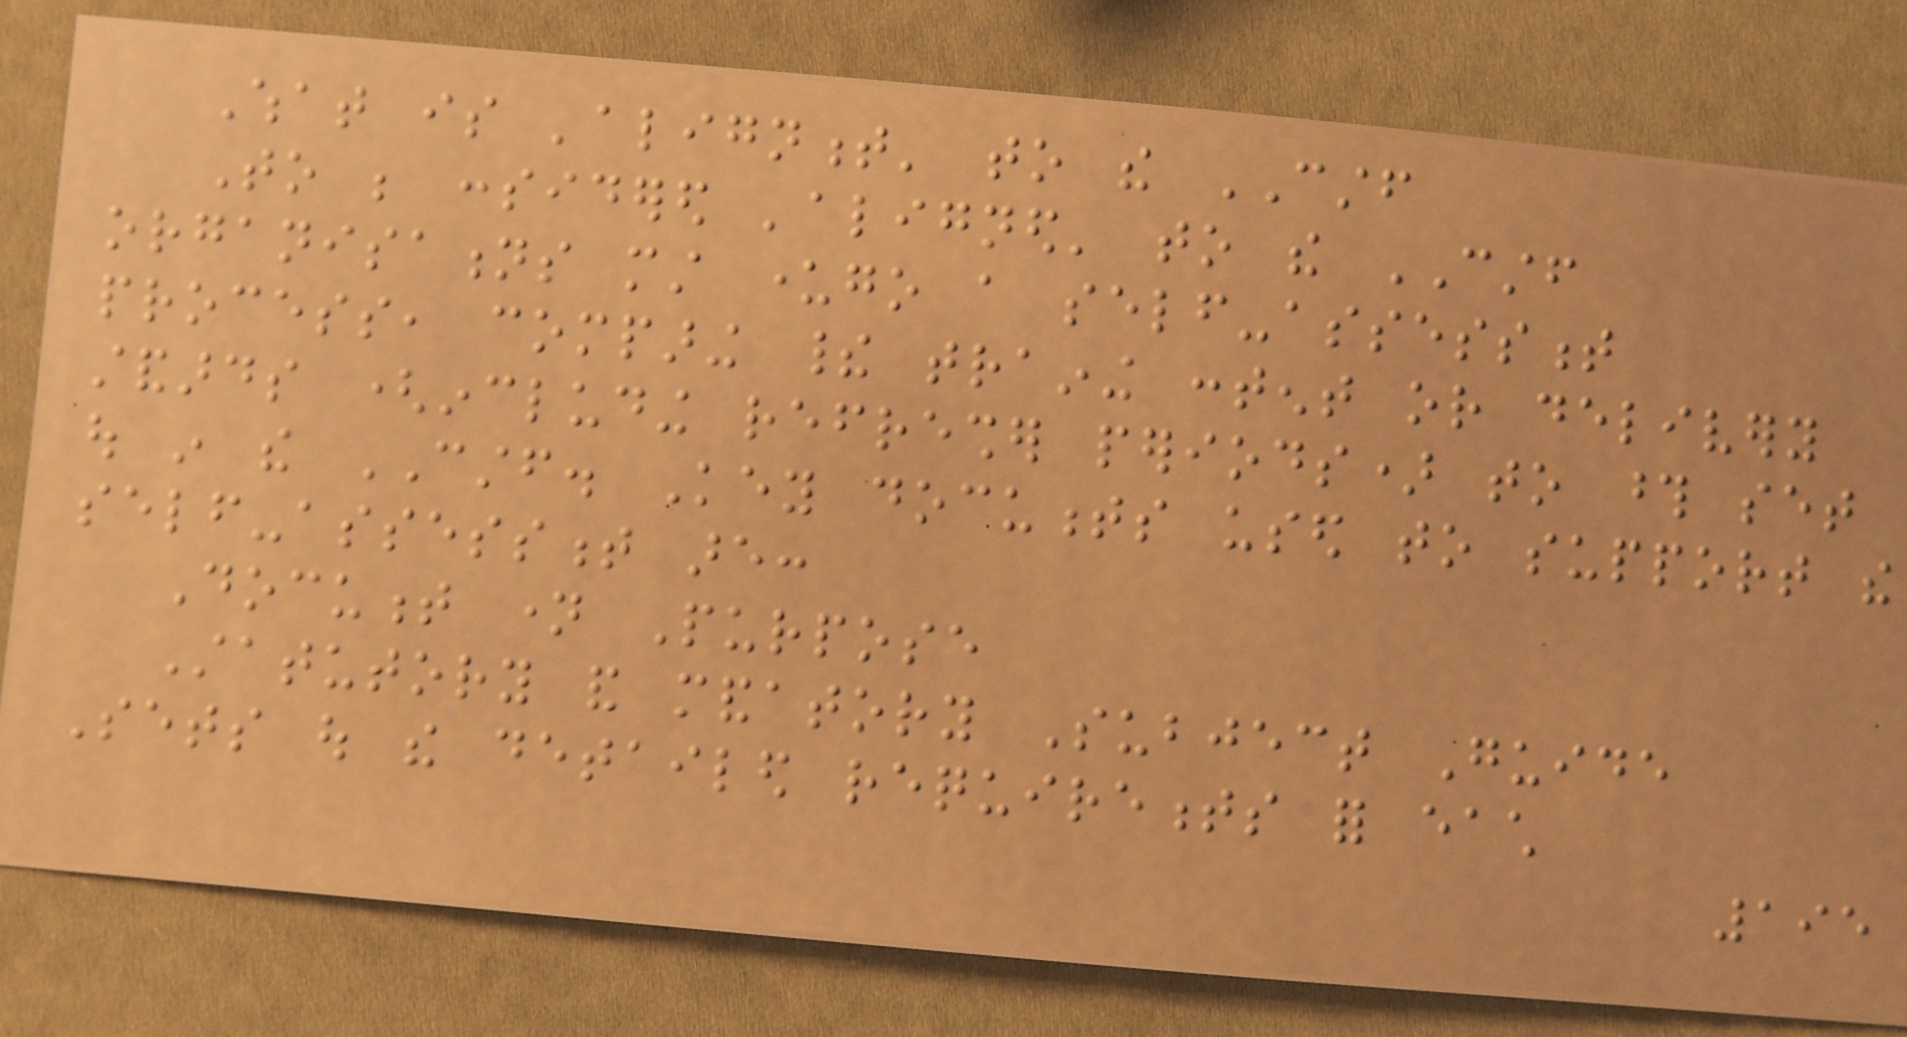What is 'alignment' to the CSTF
To be considered 'aligned' to the CSTF
organisations must undergo a self-assessment
process, comparing their training content or delivery
standards (including refresher periods) to those set
out in the CSTF. Key documents used to support the
self-assessment are:
Document name Purpose
Statutory and mandatory Subject Guide
Sets out the detailed requirements for each
195
